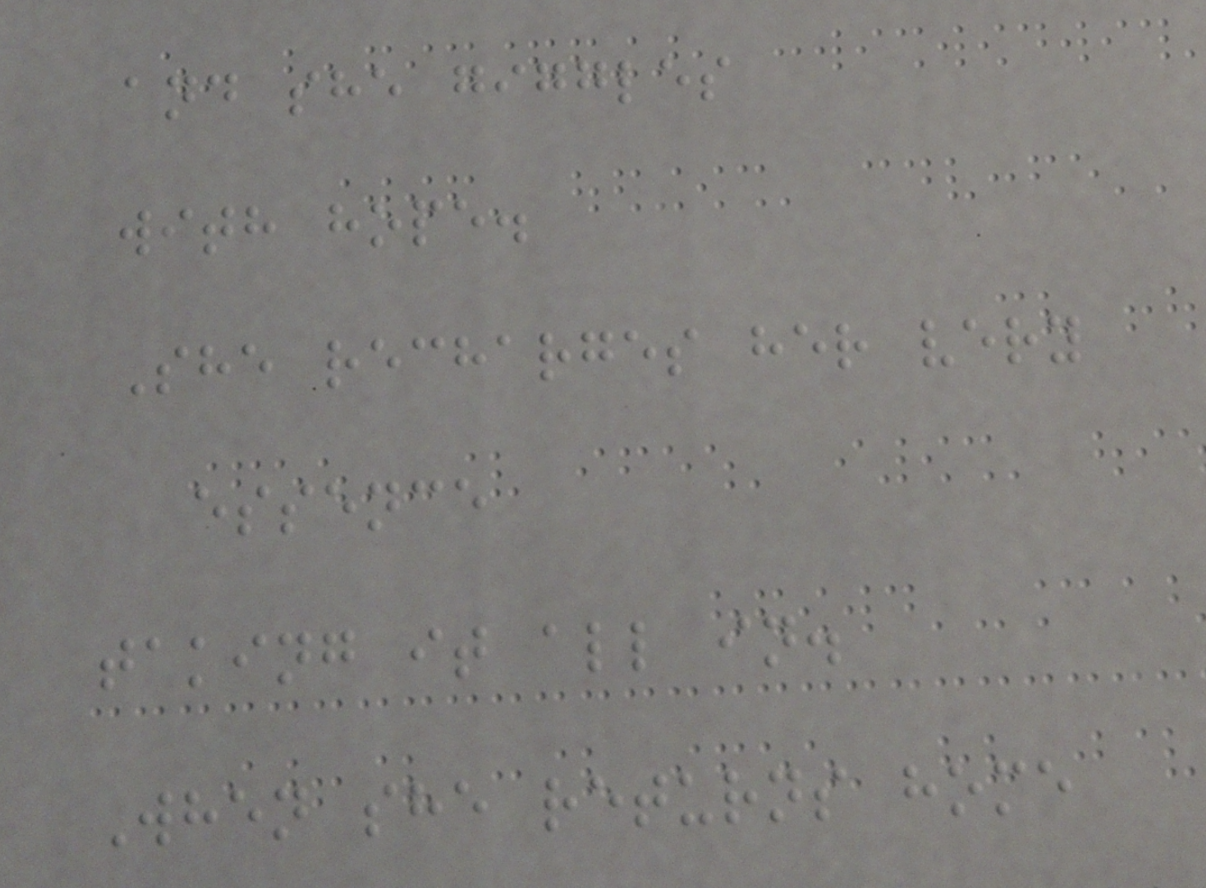and she giggles
with hope.
She recharges her very
essence
taking it all in.
When she returns home
